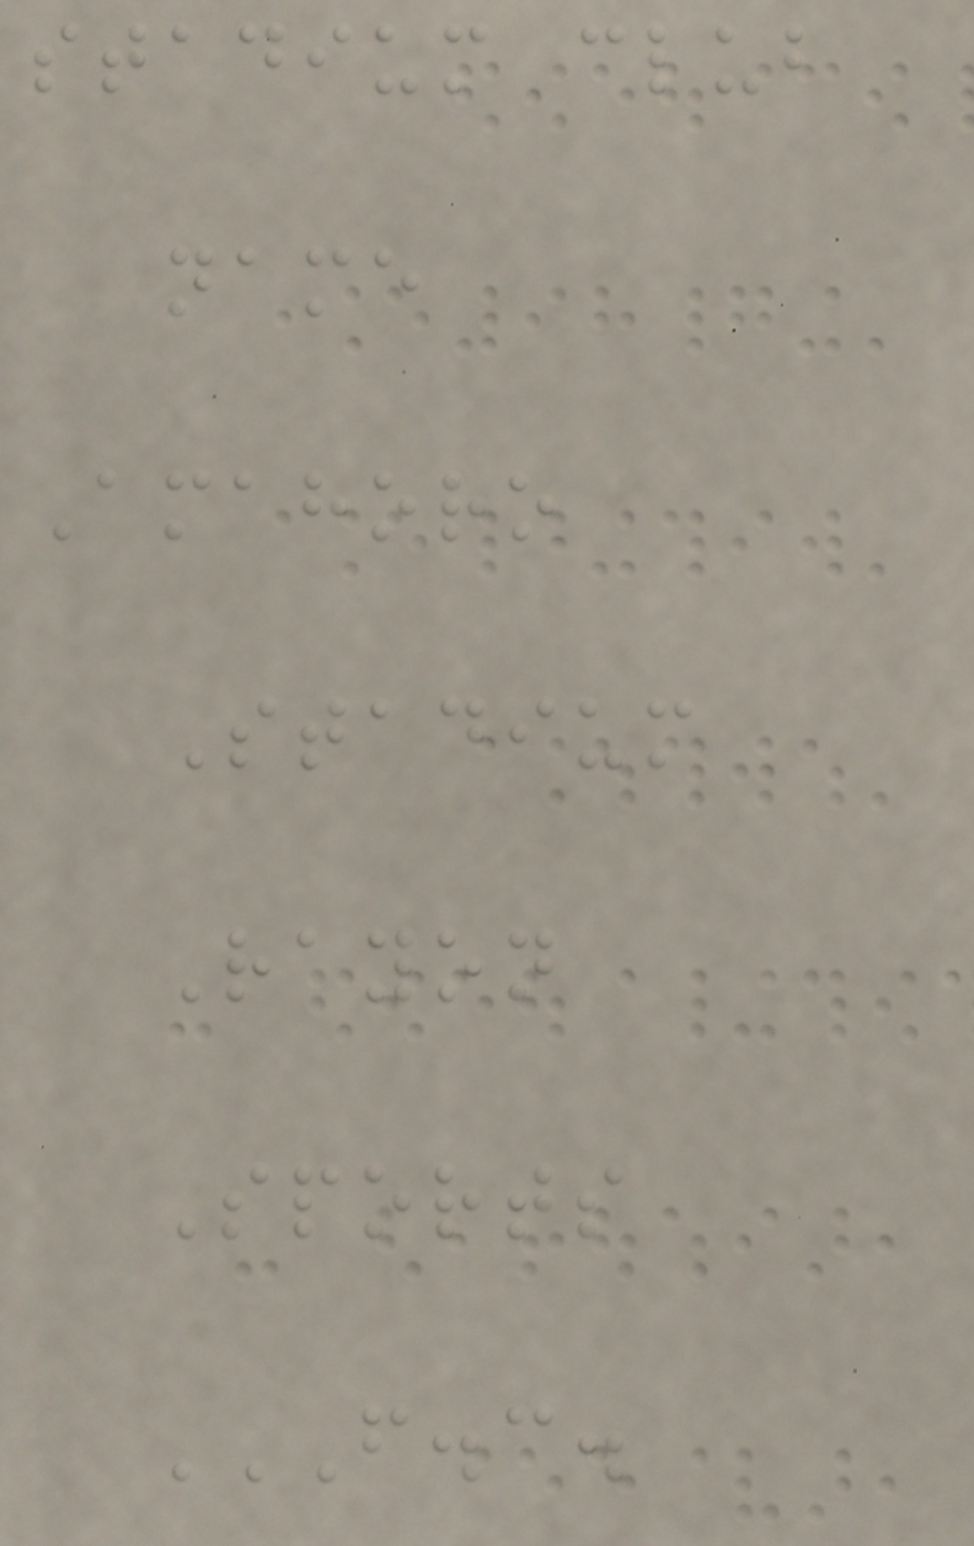stadium club
name
Amahoro
Stadium
Rayon
Sports
F.C.
